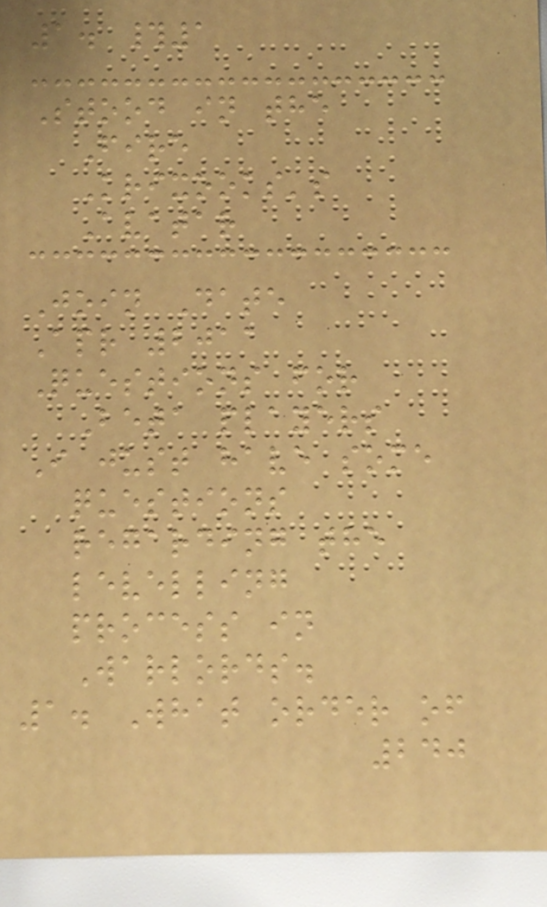1. #1
Stood in the
Fire
Krixooks's
Avatar
Join Date
Apr 2011
Questions for
Beta players
I just have some
questions
regarding the
levelling
process in
Warlords.
1. What order of
240
